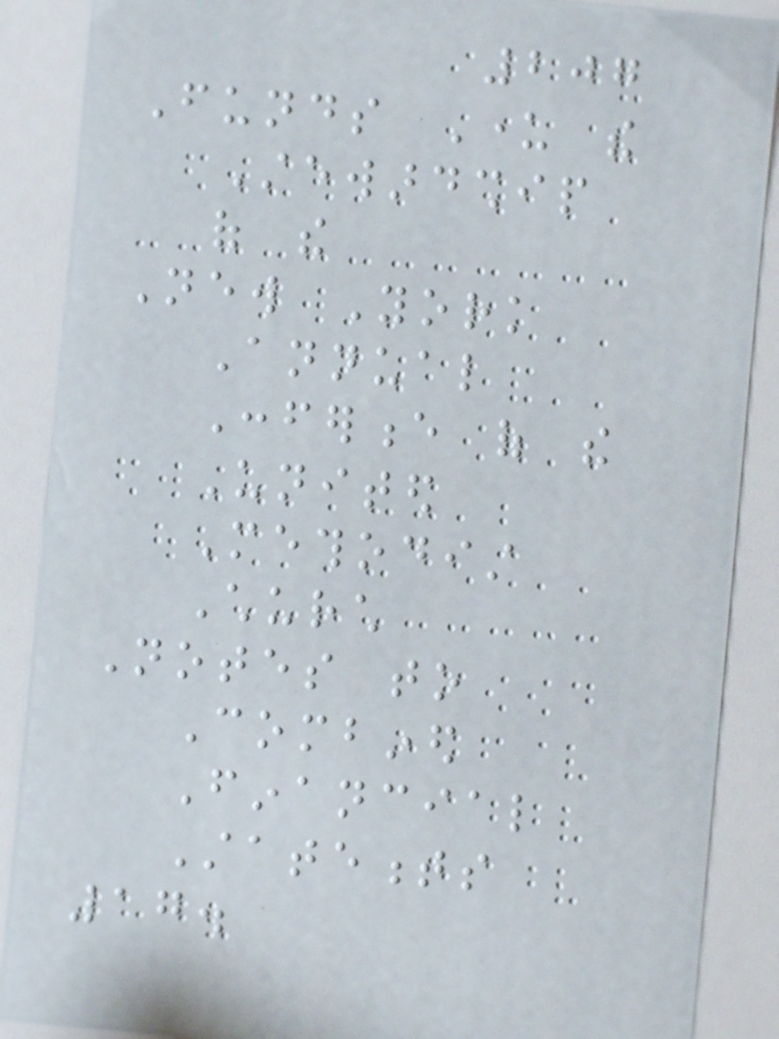207
Funds Under the
Stewardship
of the
New York
Annual
Conference of the
United
Methodist
Church
Notes to
Combined
Financial
Statements
17.
